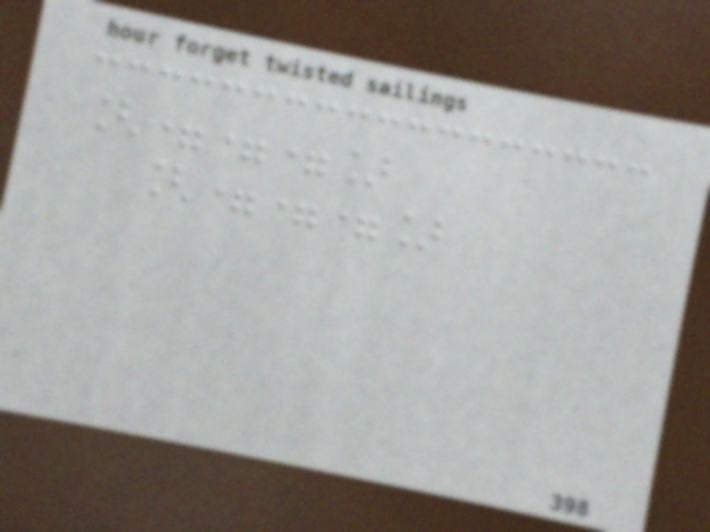[===]
[===]
